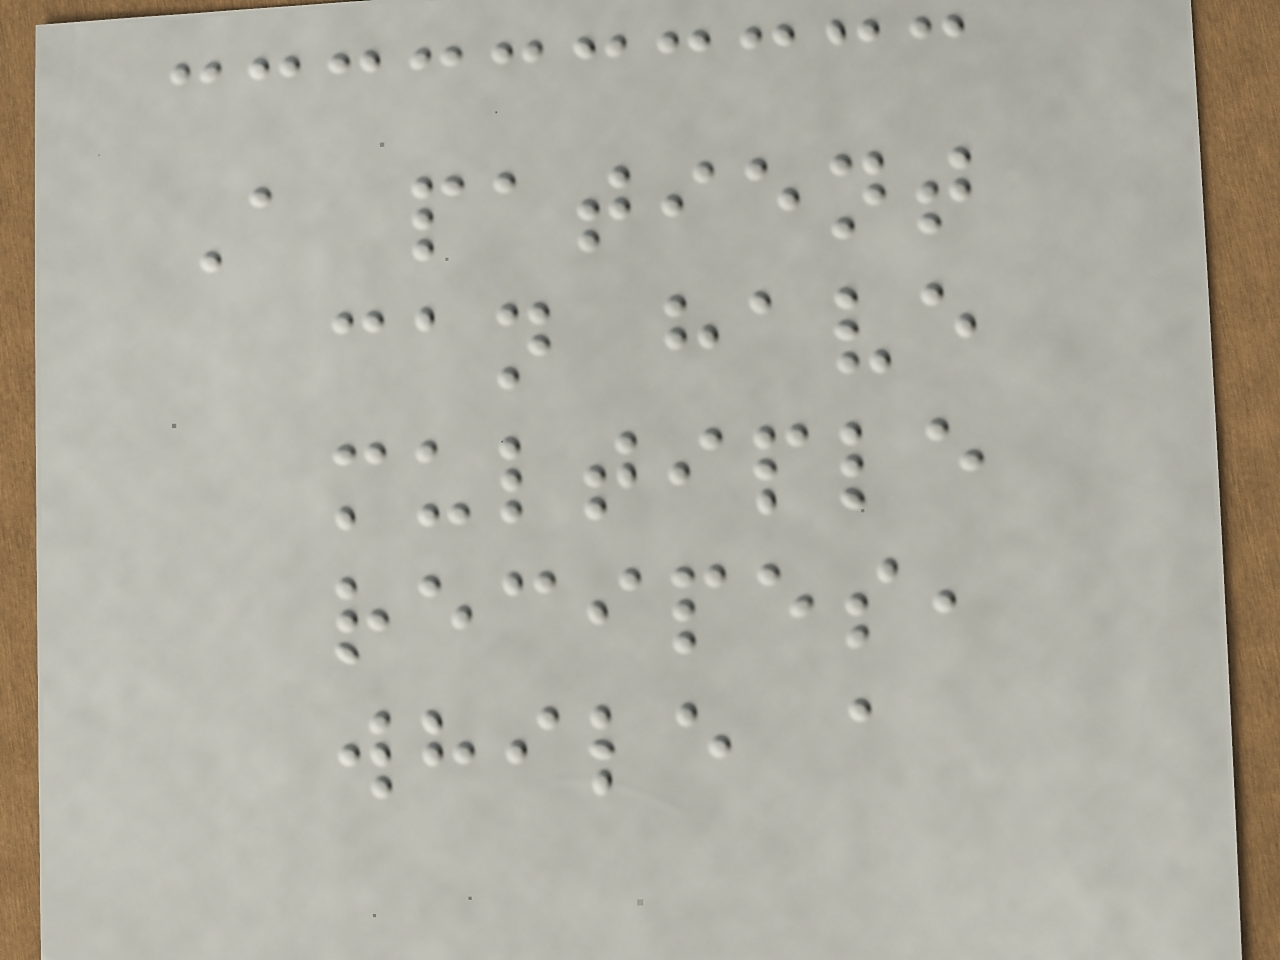A patient
can have
multiple
recipes,
while a
